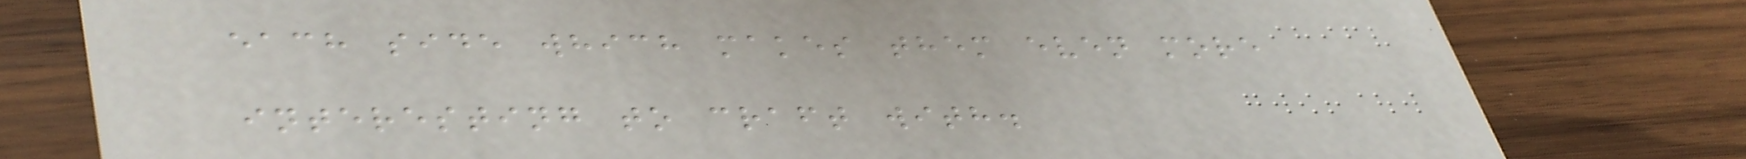each side which makes them even more
interesting to craft with.
